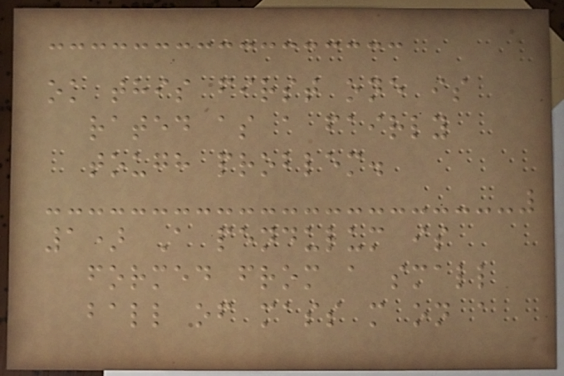ok this first one is
rated as a fairly
tough problem.
1) A pendulum is
formed from a small
ball of mass m on a
